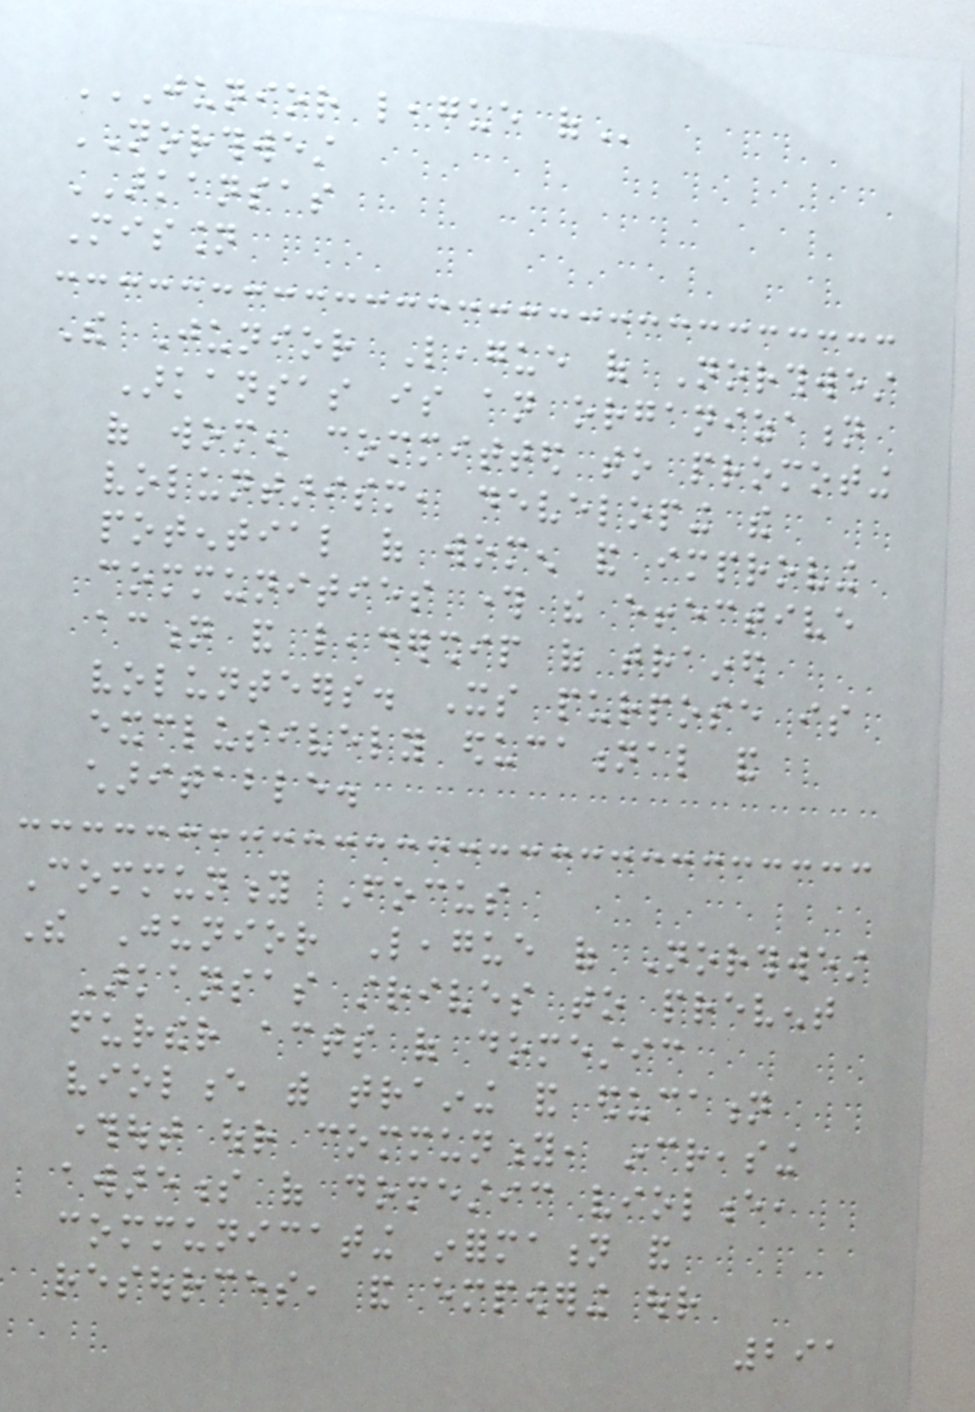JUNIOR LEAGUE OF
NORTHWEST
ARKANSAS
Mission
The Junior League of Northwest
Arkansas is an organization
of women committed to promoting
voluntarism, developing the
potential of women and improving
communities through the effective
action and leadership of trained
volunteers. Its purpose is
exclusively educational and
charitable.
Community Focus
The Junior League of Northwest
Arkansas strives to prevent
further acts of domestic
violence with training and education
throughout our community, increasing
awareness of domestic violence,
communicating information and
resources, and empowering our
291
